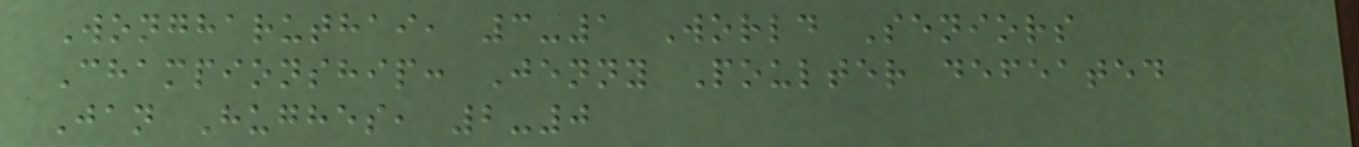Wongharuthai, 3-1 World Seniors
Championship: Jenny Poulter defeated
Jan Hughes, 2-0
